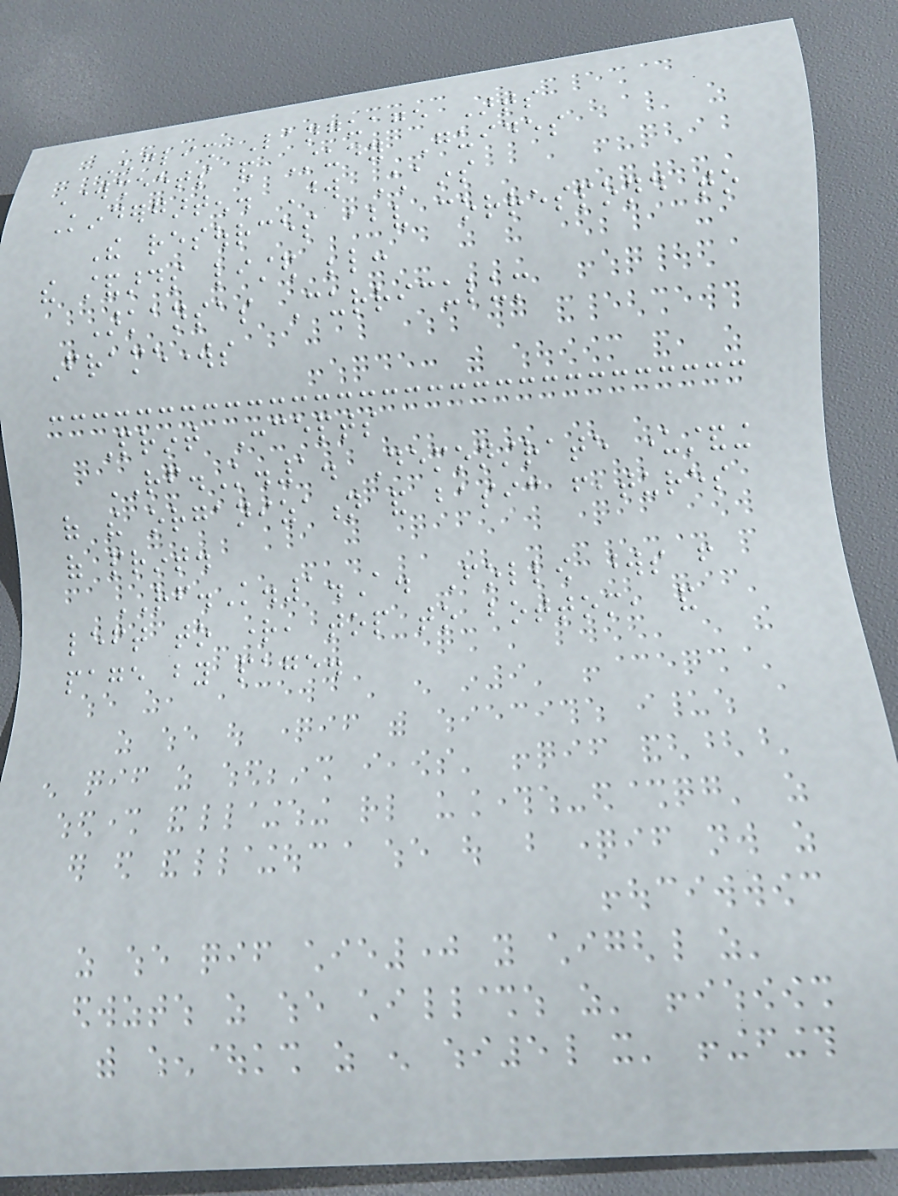English Language Arts
Worksheets and Study Guides
Kindergarten. Word Chains
The resources above correspond to
the standards listed below:
Arkansas Curriculum
Frameworks
Print Concepts
RF.K.1. Demonstrate understanding
of the organization and basic features
of print.
RF.K.1.A. Follow words from
left to right, top to bottom, and
page by page.
